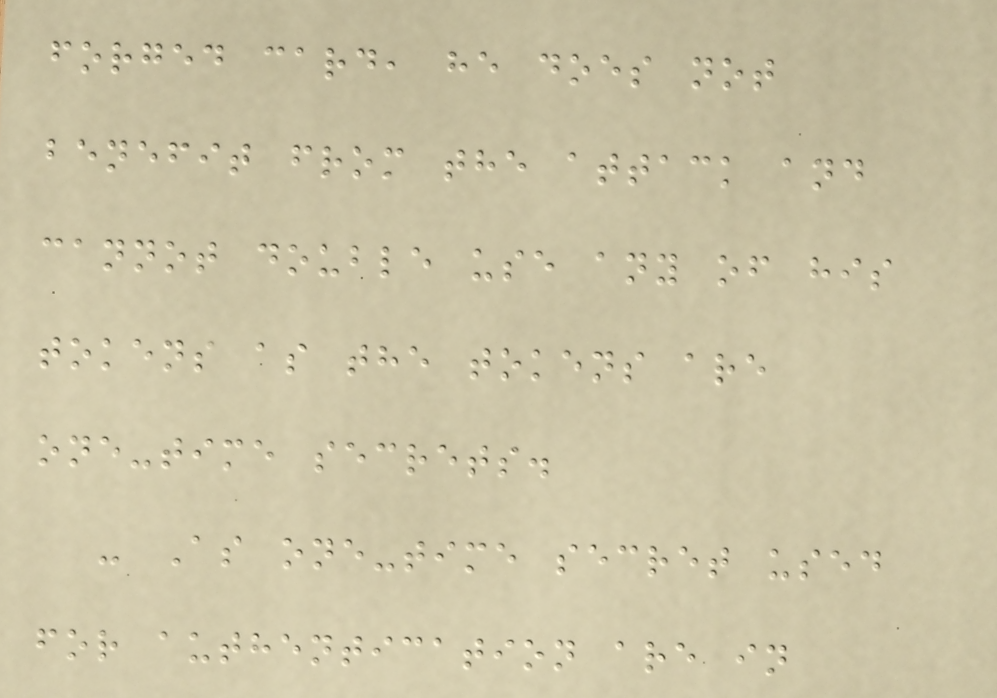forged card, he does not
benefit from the attack and
cannot double use any of his
tokens as the tokens are
one-time secrets.
- As one-time secret used
for authentication are in
